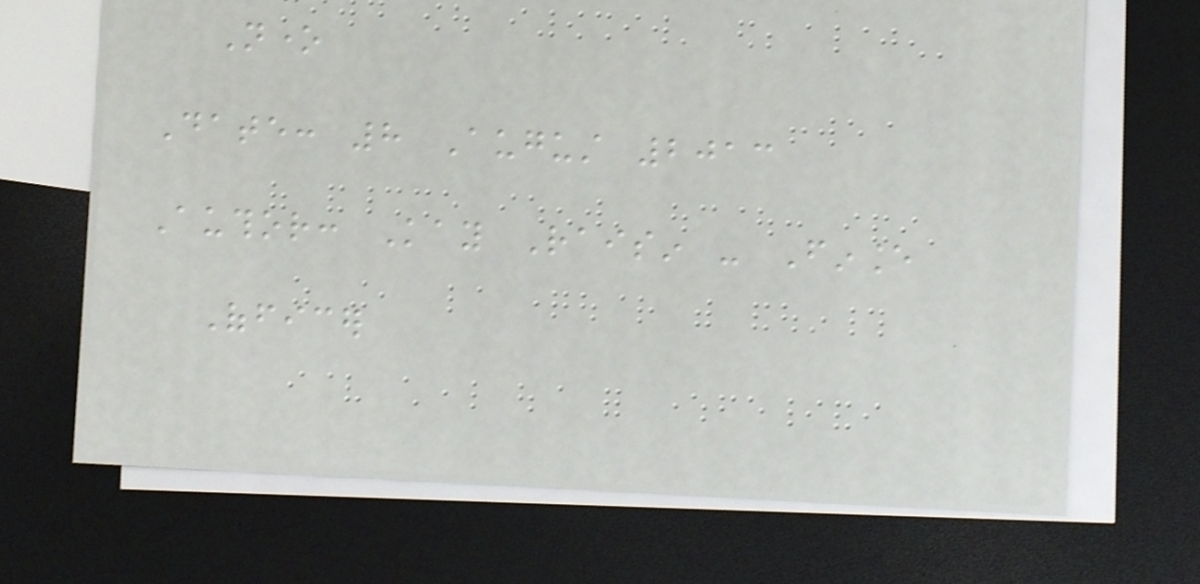None
Date: 8 August 2013
Author: Kay Raisin - Finance
Officer
